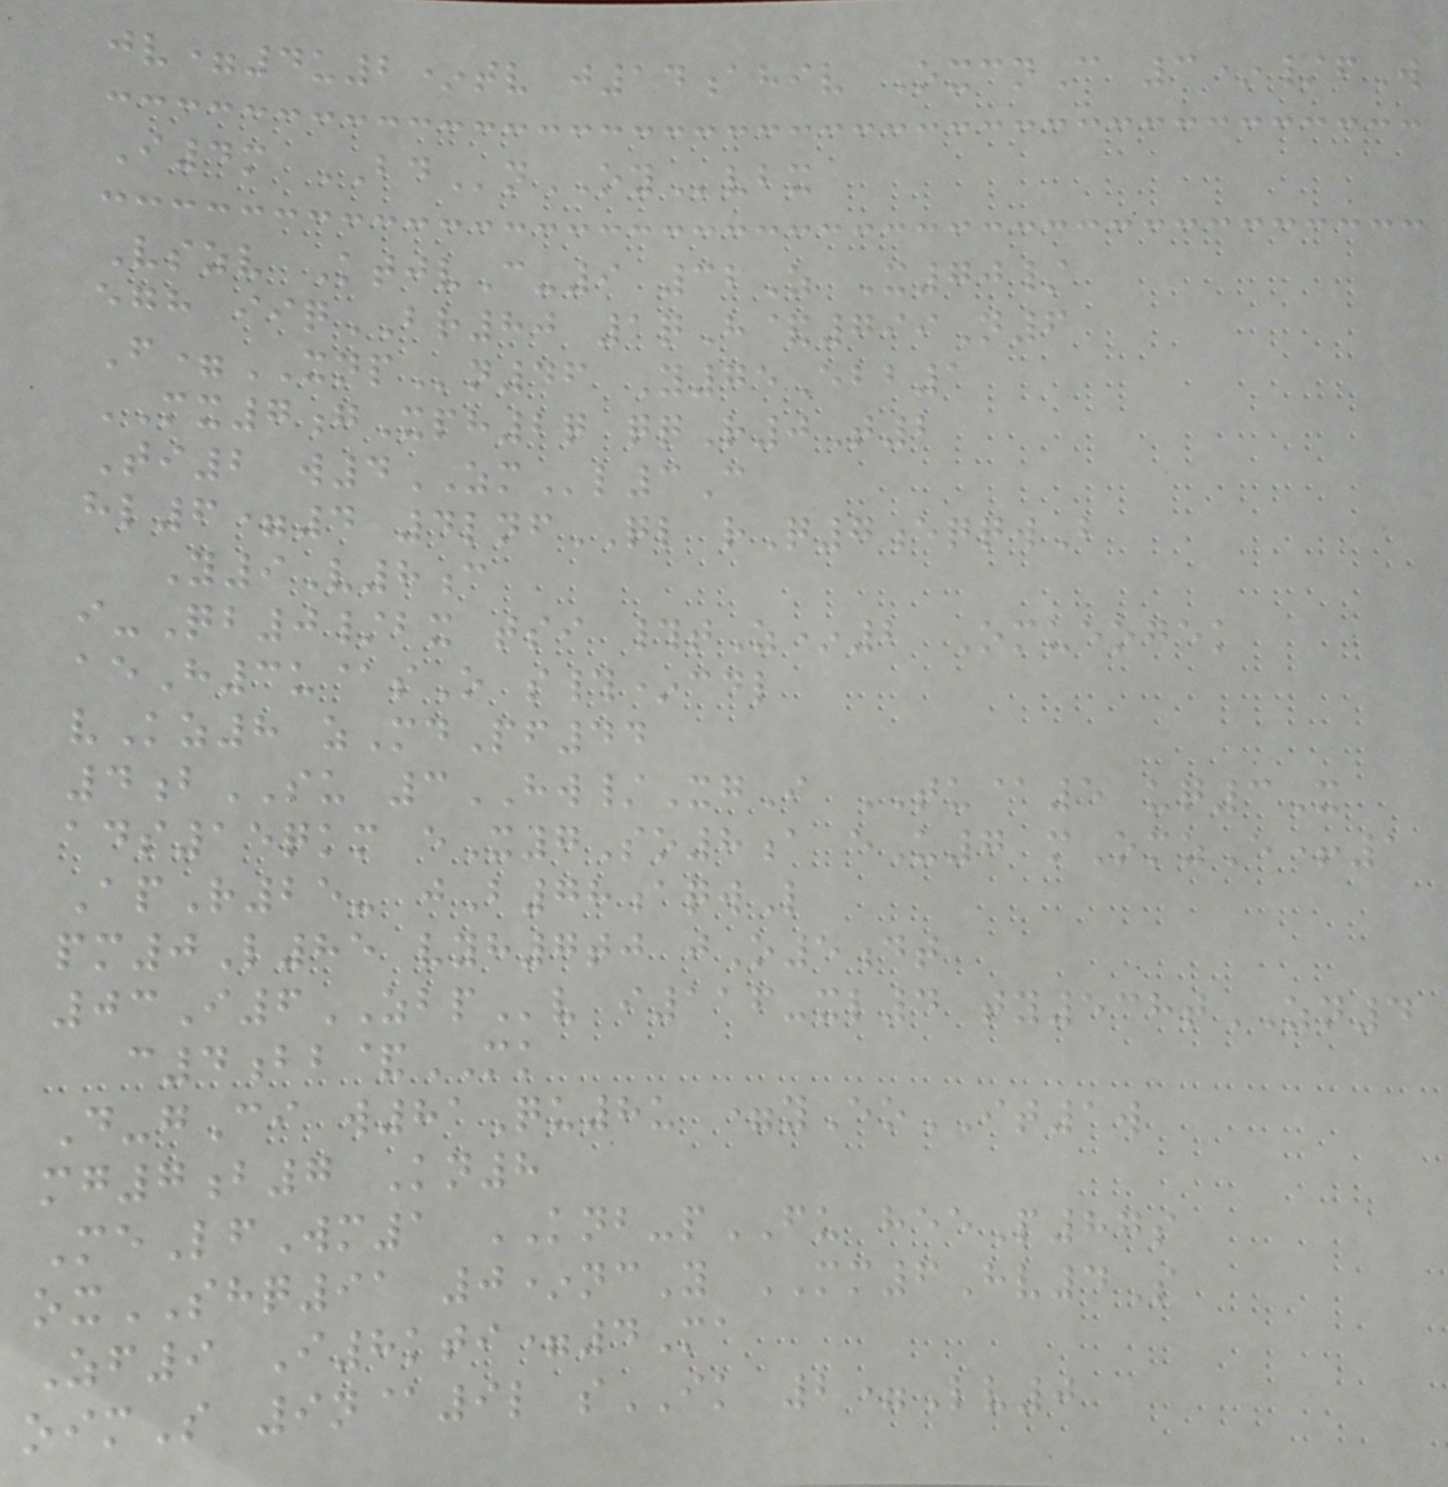jv=4u2*tv j14ahiv OxcnC 3*/fW
I4m BDnOYvbx
Vszv KtjvC-9 32Z X70/
egh iiqBR80 1qH&799N6
F=XNPn46 Y75Ebb1
MX7gXph2q qqR0T2
Ti2 w4ZMl3C
hl6=4 4lnfQL rQ7eqqwB
Y9V8c
i-Qb0/bx tsi #tZ*2 Omueogek
aeH3u@sO s#*cdl
vKz8 zMdPf44
4bSU 3HW/XgI TU@5 uq3X
ads15qkm eX7So8a eU7 mOmzE+1
ApR25- jB78aqwL
pm0L85 vyh7tj jO5dt
03I6ZBPv i116-xl4 ty538tZN4
c4bb&MK
D-gCi w81Qu8u =yEoIT1w
mg7b7 Kn8
MeLfWm1 KNB-pFU heeP87s
oxSHQ91 0*ncY MM6Hv4S
Zf9 I8kti=4Ma
oimS 9n@9l sIK 2=Lv0
